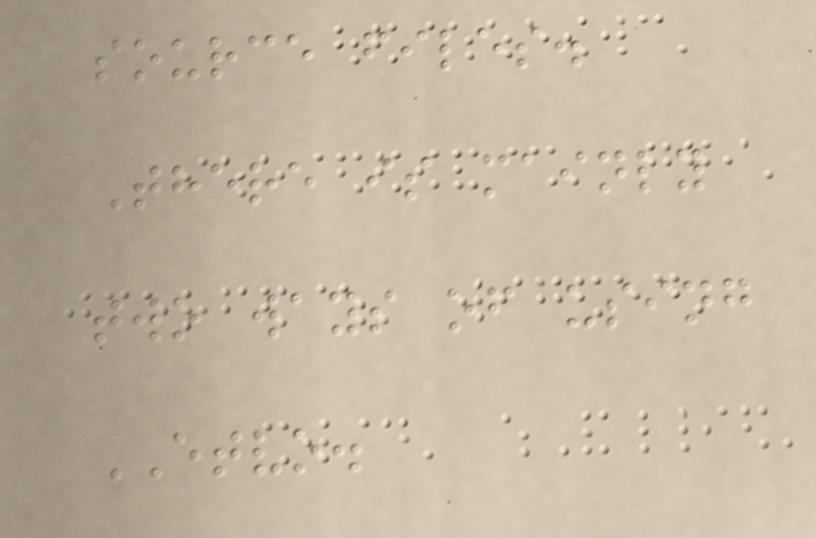source files.
There is mainly
two ways of using
ETVO.
